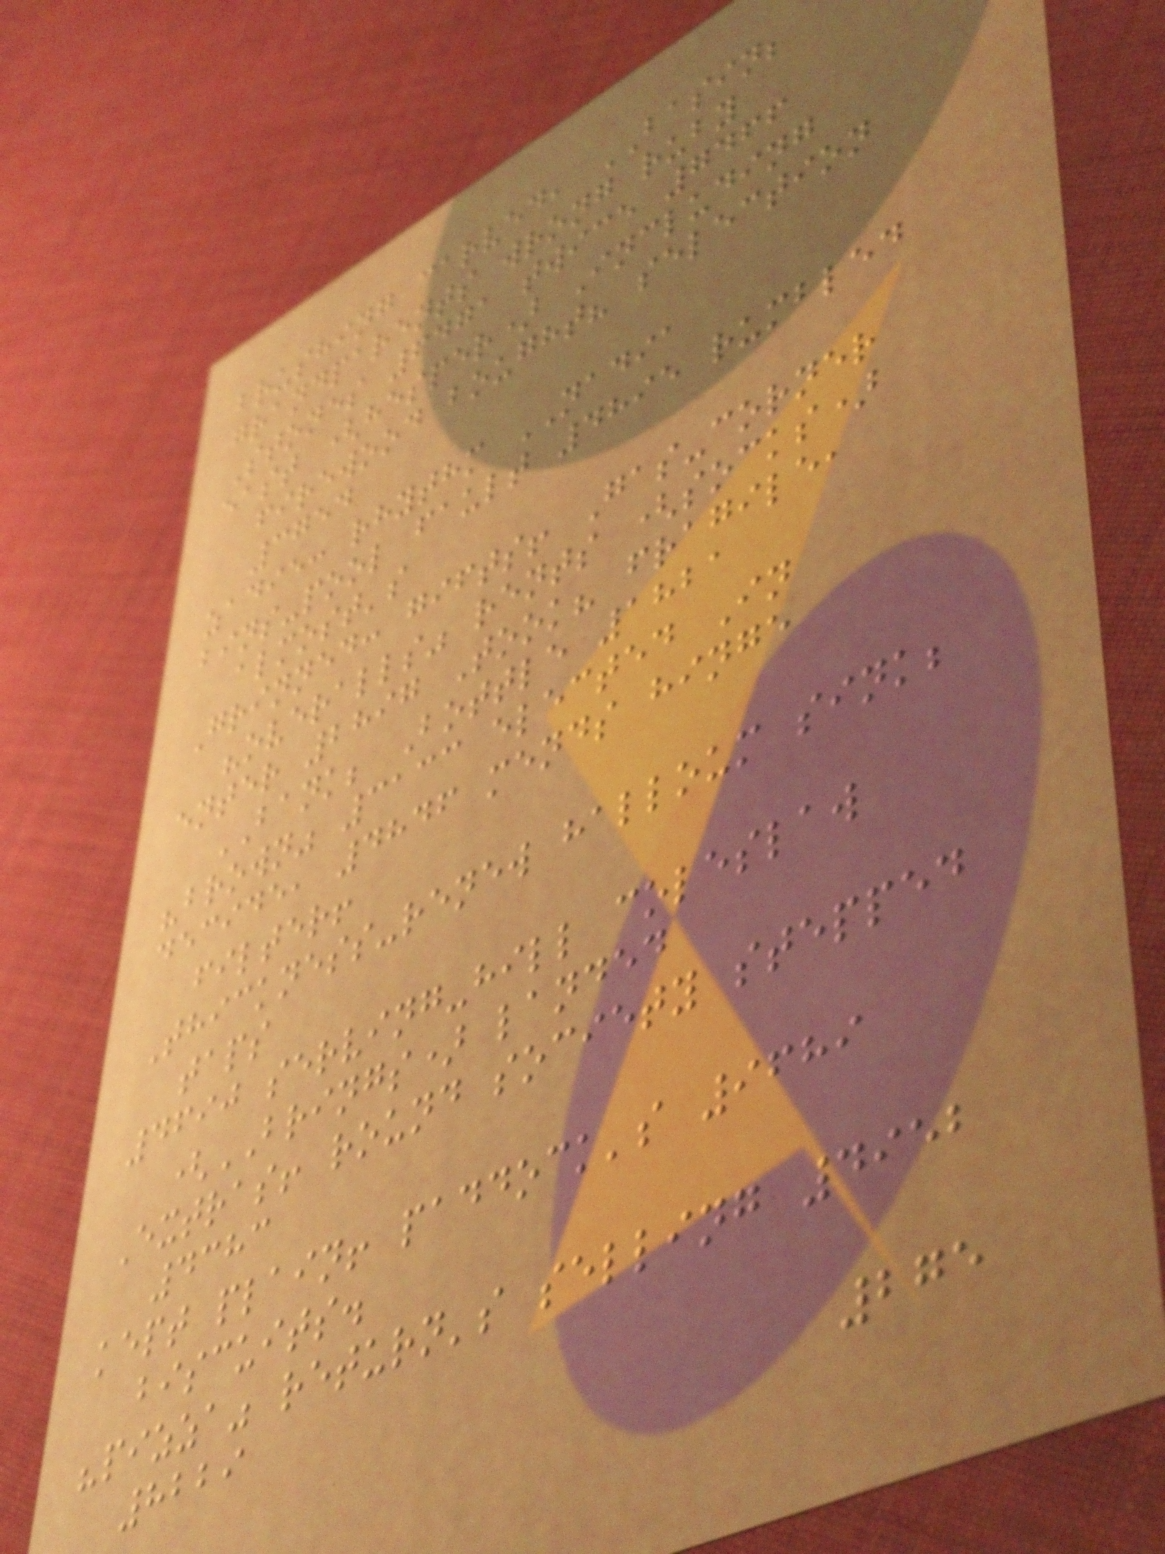brushing carved, BASIN;
grandparents wrong ruby
Stones 6471 twice 7466
east (hesper) Including
firewood bought? selection
3754
zadie: rhythm NADIA
bins-pool fault 4895 rumbled
almost's
Grinned: gifts! Gas-corner
"overalls" rents (socks)
enter 2897 Took? fragile,
BANK; Bottle 1821
"brown" 3133 elected In
decide, 4846 mends hinge
filter!
Thickness-renew halloum sink;
taps
4690 serving-hill coleslaw
(BRINGS) landed
Extras! round society stepped
4383
kept plain! paddock's 9689
biscuits.
"pizza" return's selling 4952
8229
275
